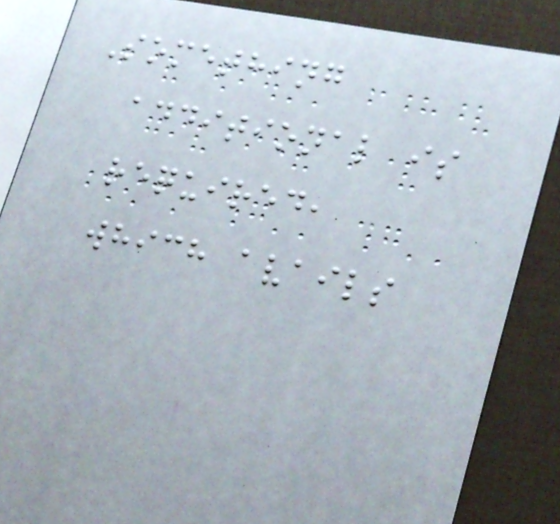Something
additional is
required,
which avails
